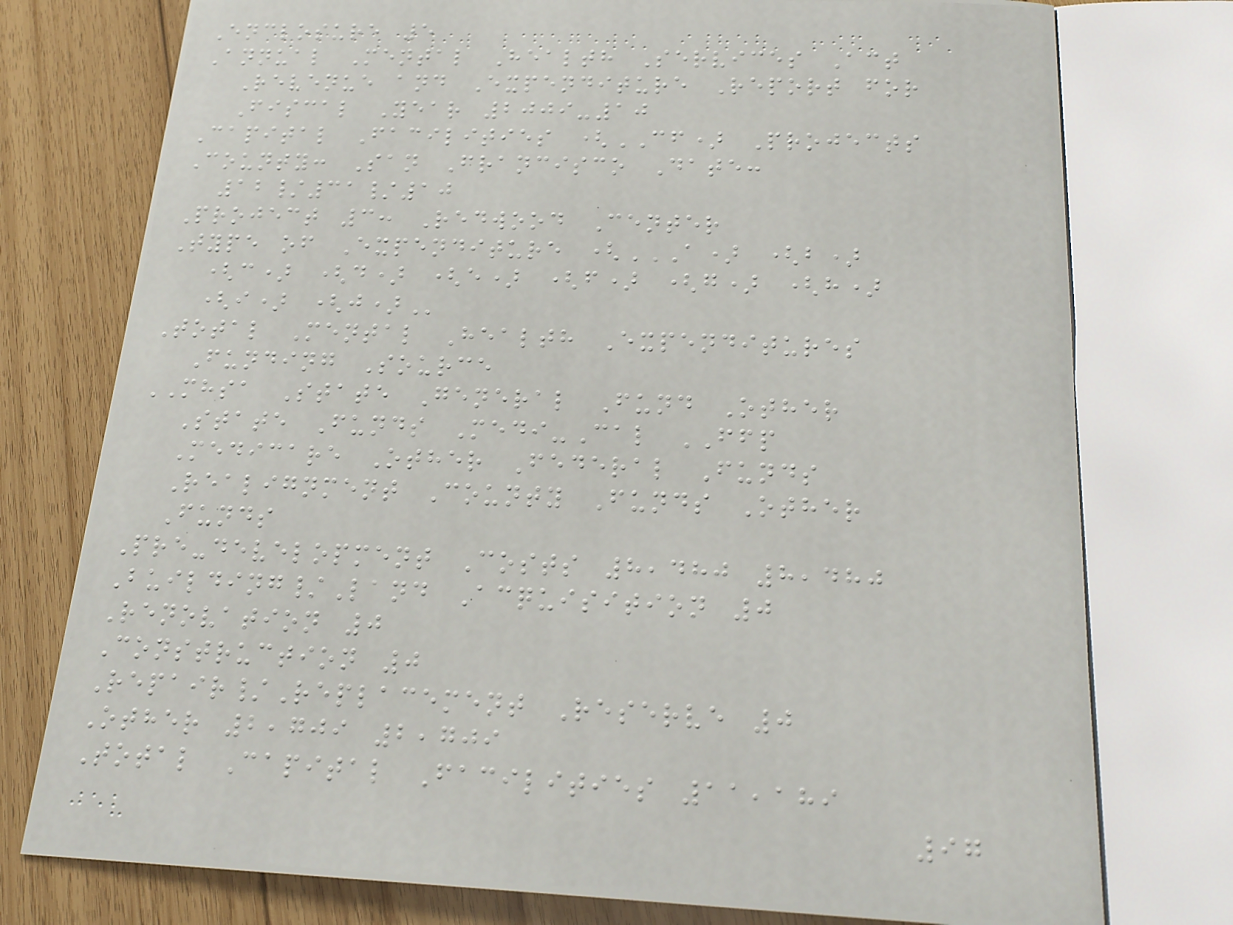Enclosure 5
Annual Mental Health Services Act
Revenue and Expenditure Report for
Fiscal Year 2009-10
Capital Facilities (CF) Projects
County: San Francisco Date:
12/31/10
Project 3: Redwood Center
Type of Expenditure (A) (B)
(C) (D) (E) (F) (G) (H)
(I) (J)
Total Mental Health Expenditures
Funding Source
MHSA State General Fund Other
State Funds Medi-Cal FFP
Medicare Other Federal Funds
Realignment County Funds Other
Funds
Pre-development Costs 8,480 8,480
Building/Land Acquisition 0
Renovation 0
Construction 0
Repair/Replacement Reserve 0
Other 2,709 2,709
Total Capital Facilities 11,189
97
